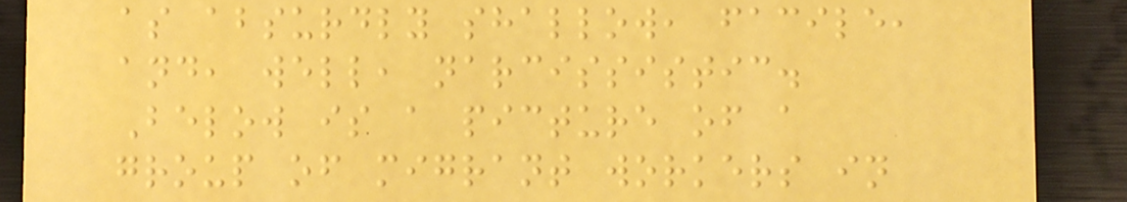as absurdly shallow, facile,
and, well, narcissistic.
Below is a picture of a
group of migrant workers in
